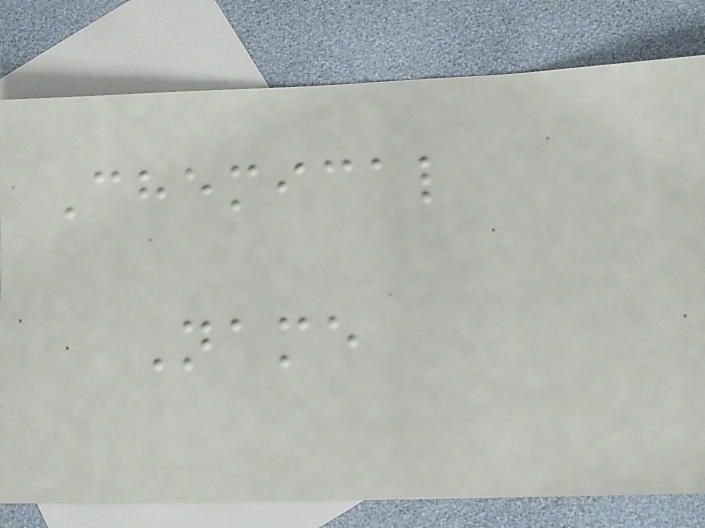Chemical
Name
